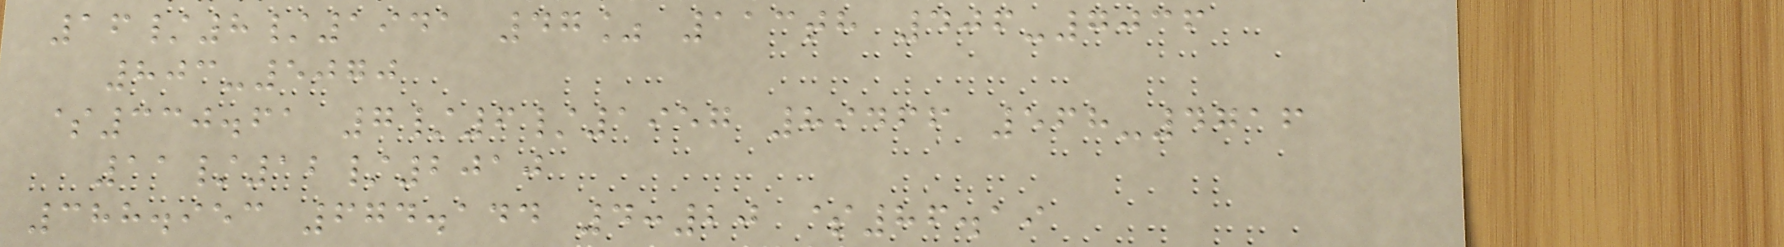16/8/1941 47% 113th 406-7036
803-5070
$330.61 7/6/1957 89466 568-4716
11/12/2010
388.953 674.144 4:20 $86.19
